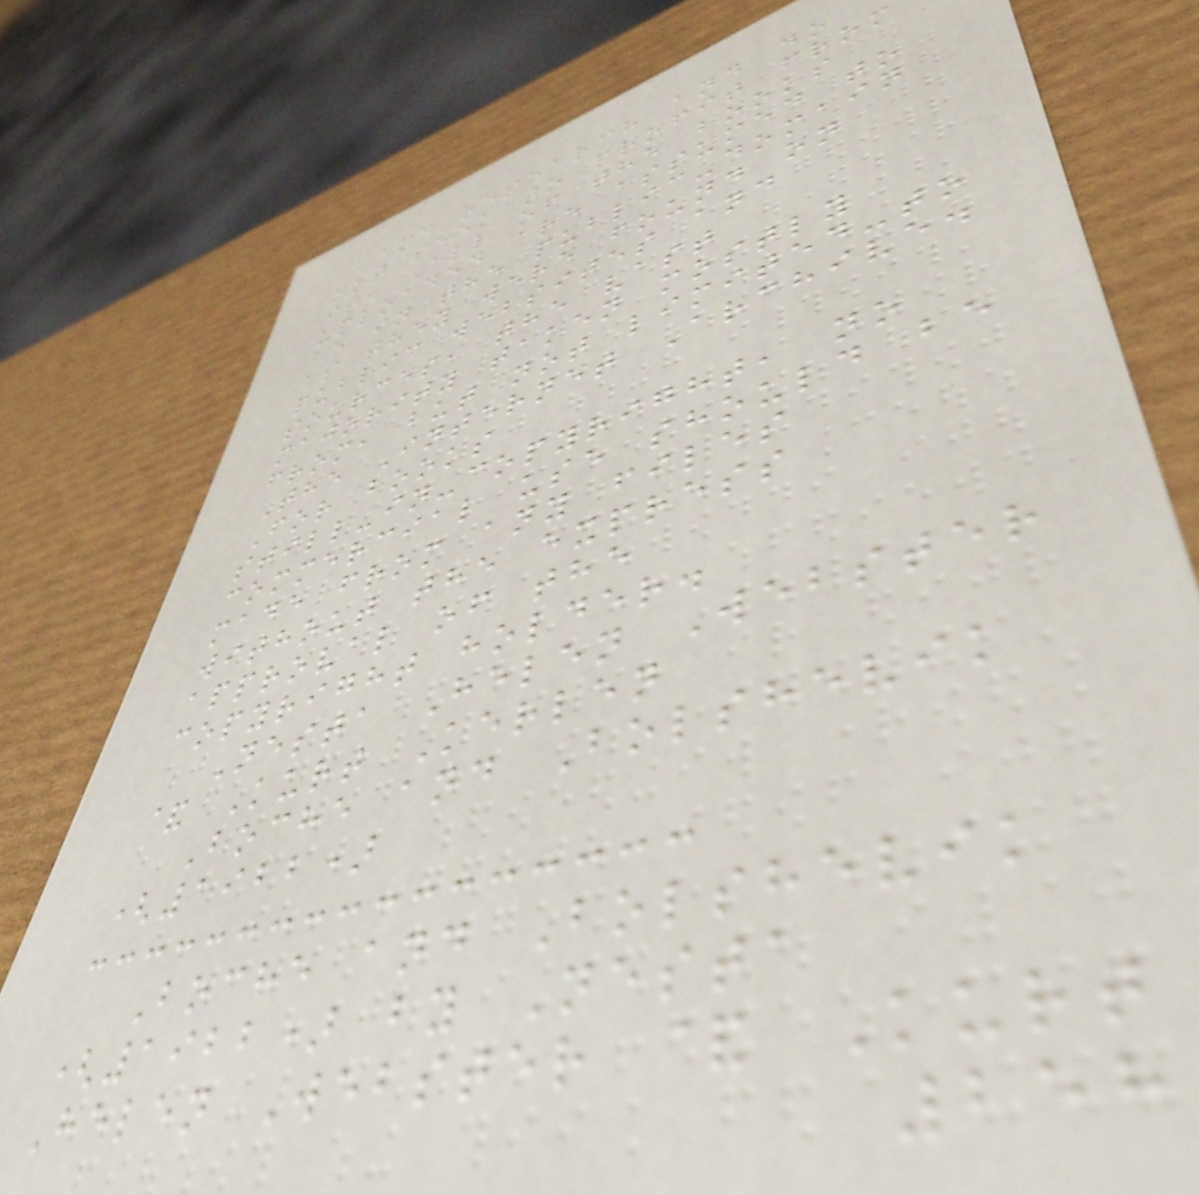and research and do
not seek to profit from
it. All of the books
uploaded are assumed to
be in the public-domain
as they were found on
public websites and
sources, the vast
majority taken mostly
from, but not limited-to
The Internet Archive.
For books
still-in-copyright, no
commercial use should be
made from any files
without the express
approval of the
copyright holder.
Nesta Helen Webster
& Kurt Kerlen
Boche and Bolshevik
(1922)
Boche and Bolshevik
(1922) by Nesta
Helen Webster & Kurt
258
